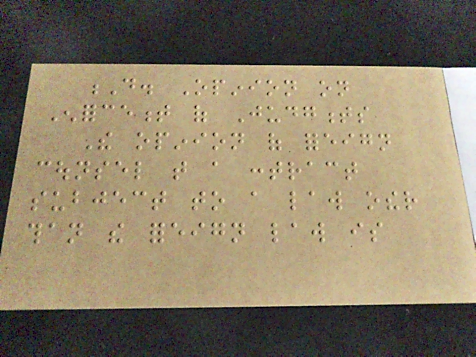D. Opinion on
Enforcement of Judgments
The opinion of foreign
counsel that a contract
subject to a law other
than the foreign law is
